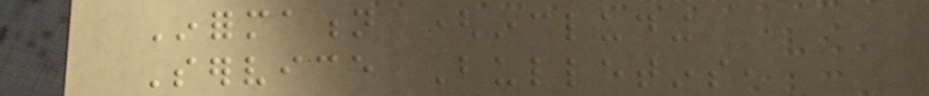Information (including
Service Bulletins,
